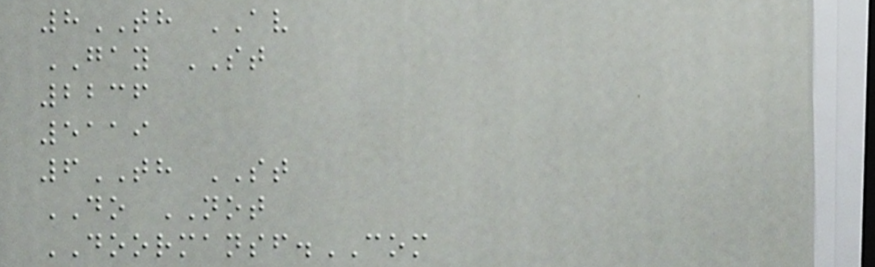8TH AV
GAY ST
2236
5119
6TH ST
DO NOT
DOORMANSF.COM
